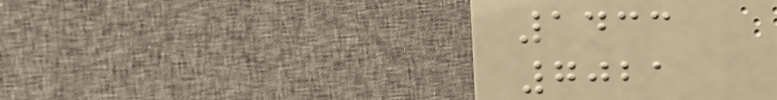1433
7021
